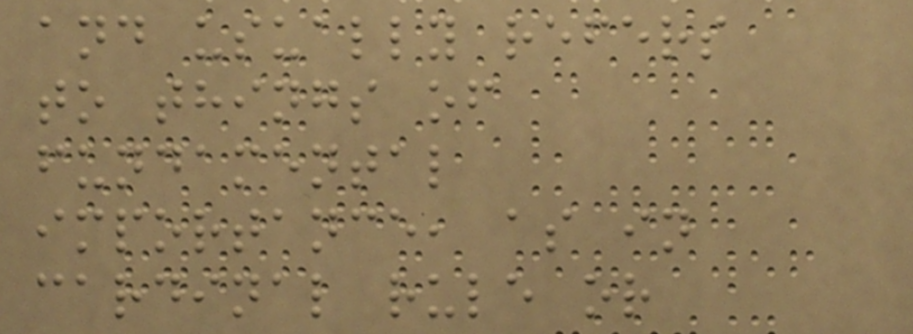and usually refers
to things of
fundamental
importance, as in
cardinal rule or
